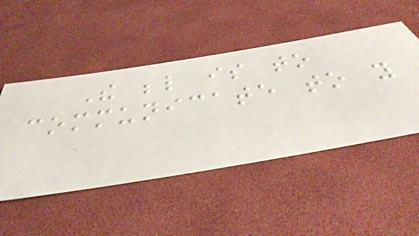The below is to
communicate to you
